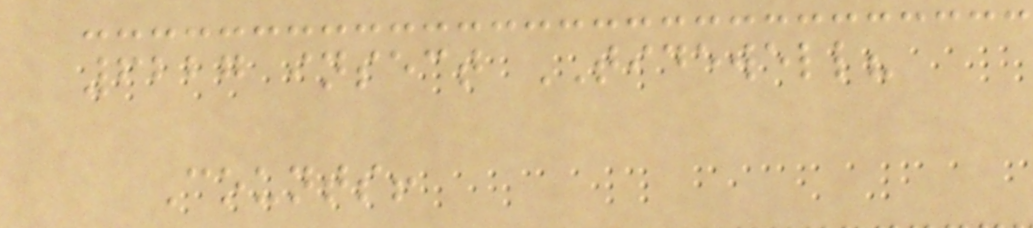6227 insect TIDEWELL?
Counts!
